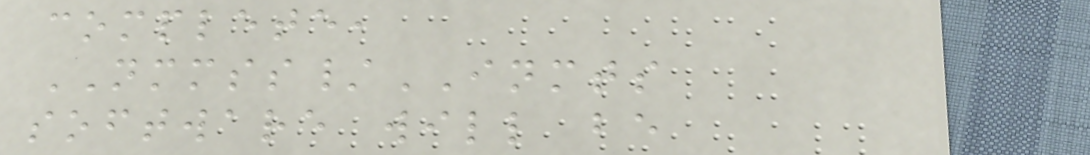complete,
NMMSS/INMTS
software will be
